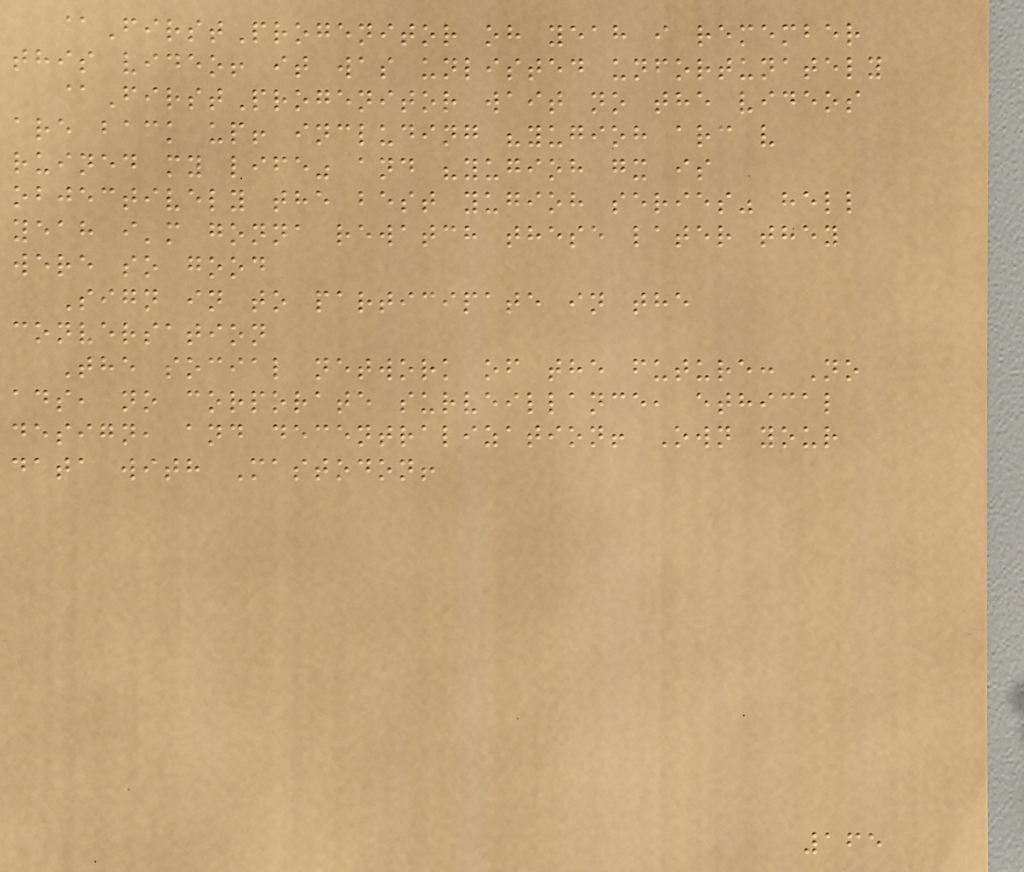@FirstProgenitor oh yeah i remember
this video! it was unlisted unfortunately
@FirstProgenitor wait no the videos
are back up! including "yugioh arc v
ruined my life" and "yugioh gx is
objectively the best yugioh series" hell
yeah i'm gonna rewatch these later they
were so good
Sign in to participate in the
conversation
The social network of the future: No
ads, no corporate surveillance, ethical
design, and decentralization! Own your
data with Mastodon!
165
